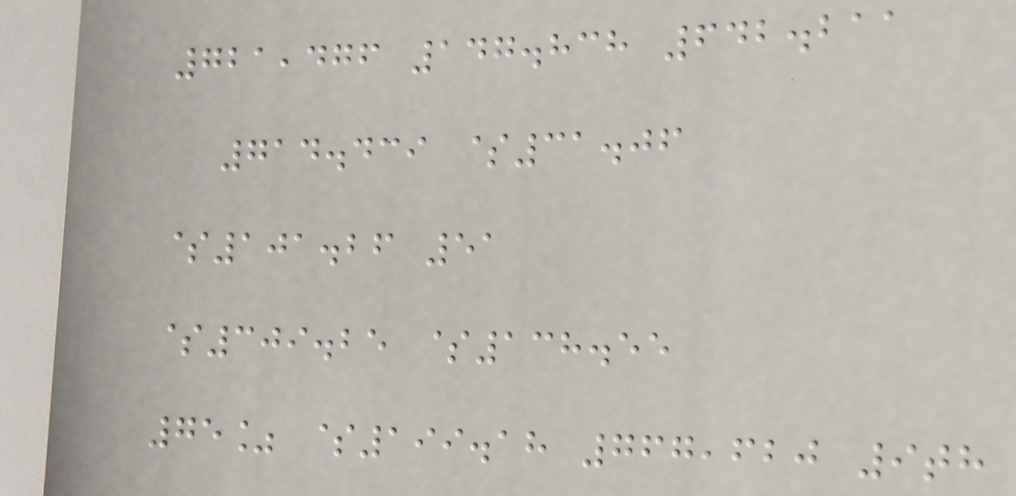721,476 147.838 642.211
714.439 $31.06
$101.26 51
$309.25 $138.55
75% $199.18 767,620 9th
